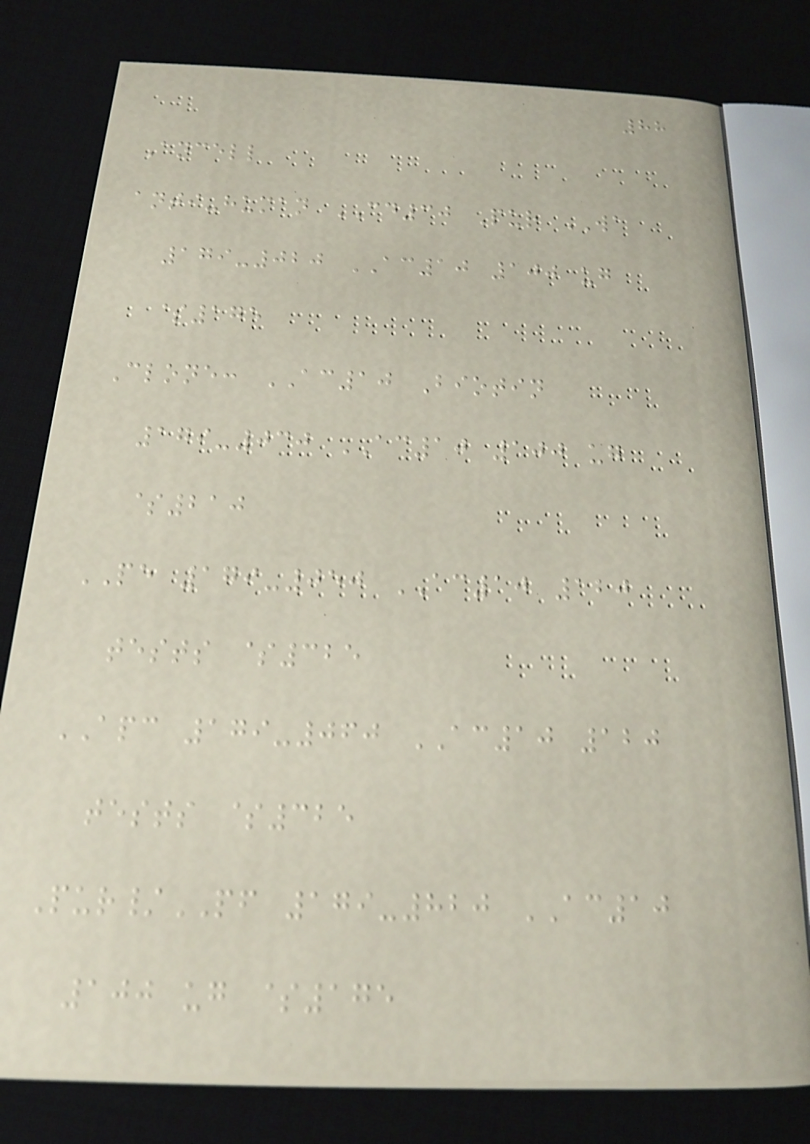88
Ancell
anti-human CD30 Pur WA
179-020 AC10 100 ug
$175
Clone: AC10 Biotin
179-030 AC10 100 ug
$210
PE 179-050 AC10 120
tests $325
APC 179-060 AC10 120
tests $325
Pur/PF 179-820 AC10
100 ug $175
